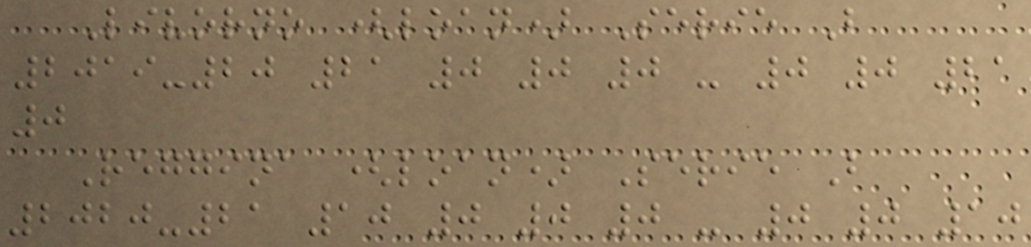Livorno (loan) Serie B
2019-20 21 0 0 0 - 0 0 21
0
Reggina (loan) Serie B
2020-21 10 0 0 0 - 0 0 10
